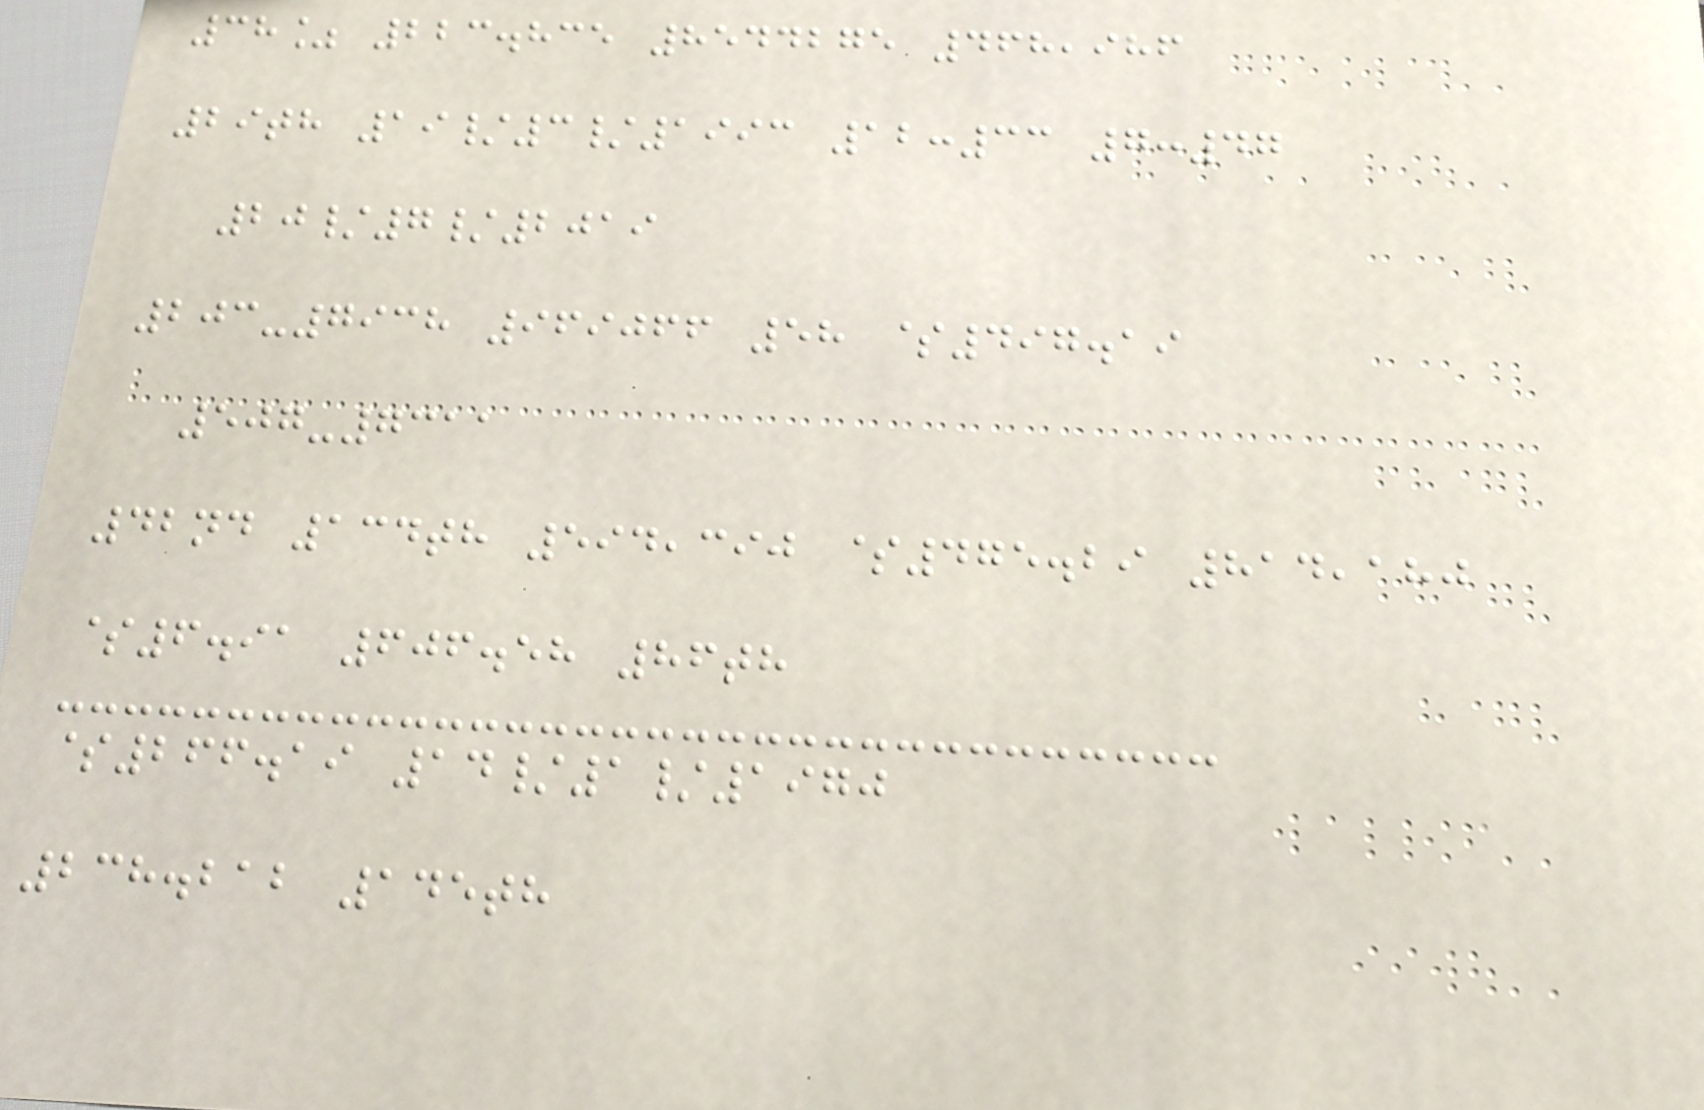38% 223.835 8544275 468,986
29th 19/3/1993 12:33 7:47
20/7/2019
203-7938 969066 58 $497.19
507-7311
42nd 134th 594,390 $475.29 814,180
$6.91 606.58 86th
$266.19 14/1/1970
238.212 145th
